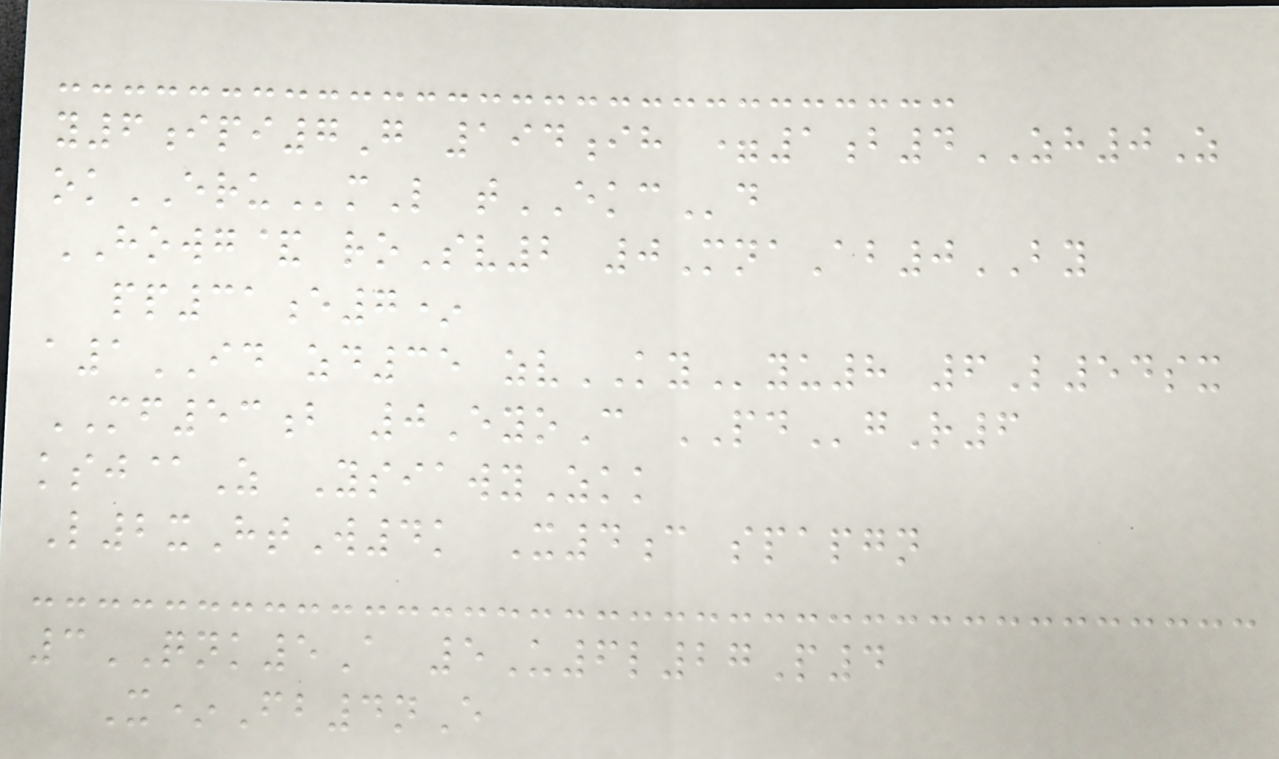y6ipi7G 194ih =1b4ZH0Z
okERUmL tEKCd
HOWG& roSv2 0MnaAb0BY
pp31e7*
a1ID zd35 zvKYyu8 6L54sx
MF53b 0EyoC PDgR6
ksj@Z YsiawyZkk
L2xHtW4k X4c spapgn
3QNK5A 5U6l27P4
X*Fb4nE
